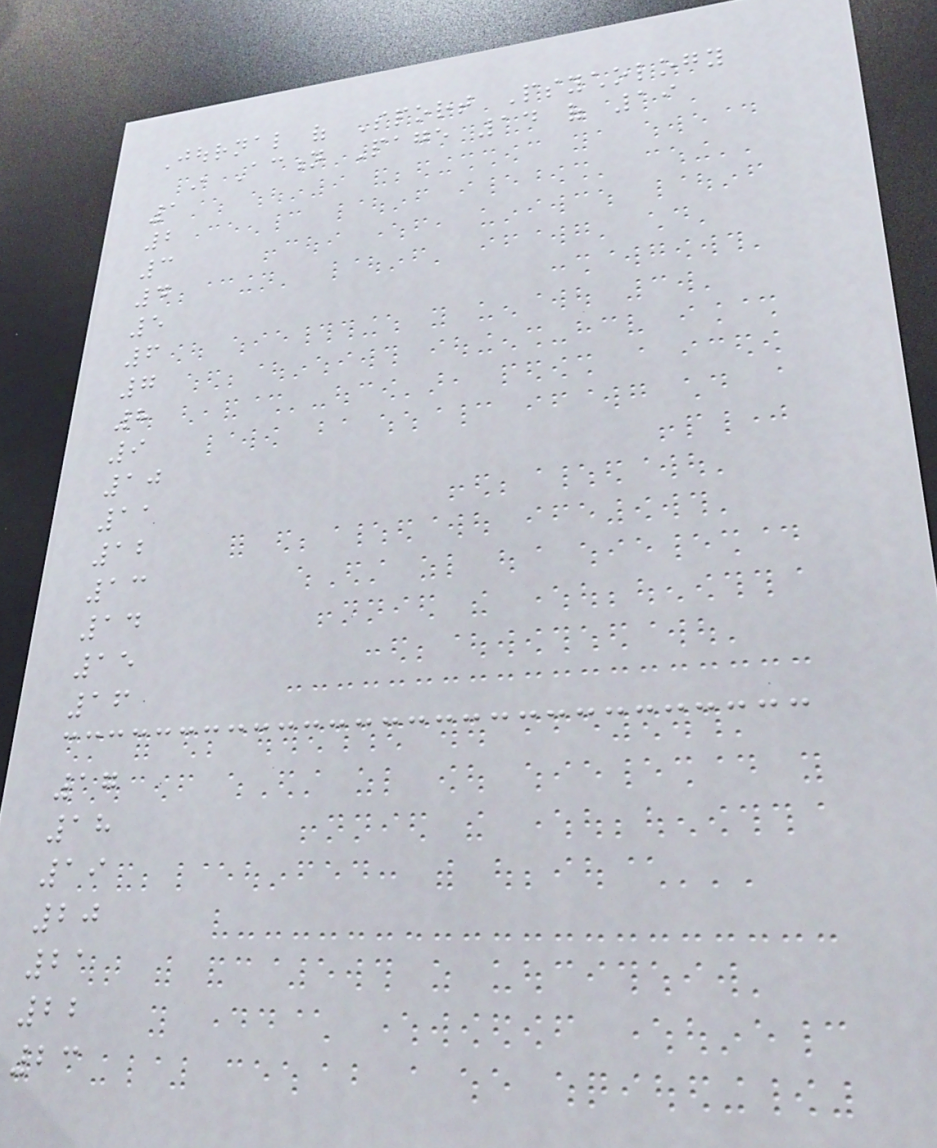Journal of Sport Psychology
in Action Page 14 of 19
1
2
3
4
5
6
7
8
9
10
11
12
13
14
15
16
17
18
19
20
21
22
23
